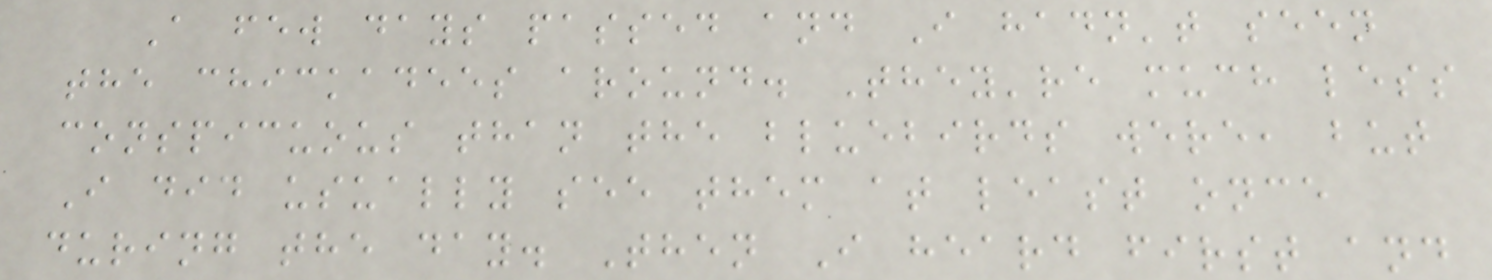A few days passed and I hadn't seen
the chickadees around. They're much less
conspicuous than the bluebirds were, but
I did usually see them at least once
during the day. Then I heard first and
